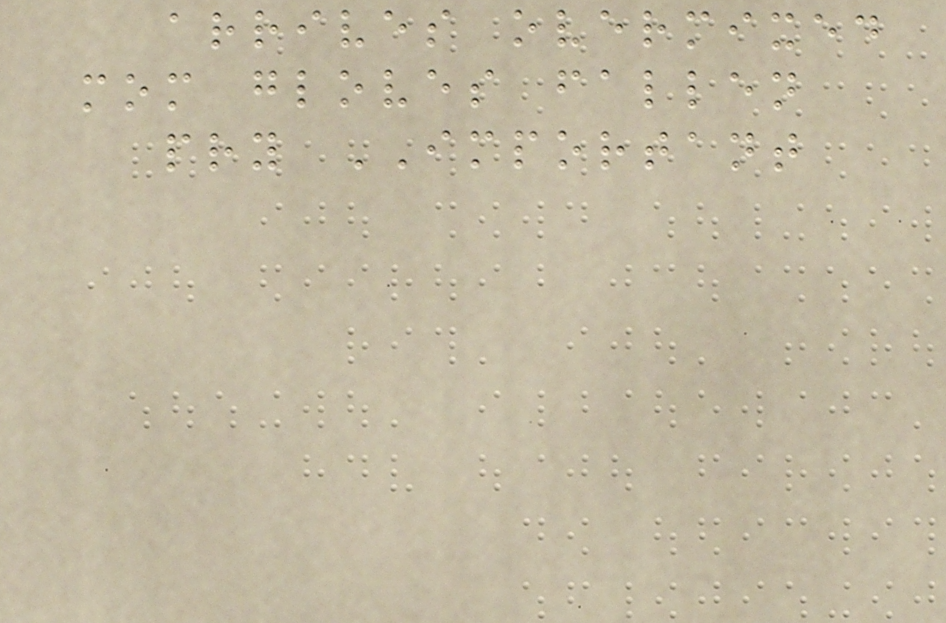arrives overmixed
mom gloves fallen
pry IMPORTANT
